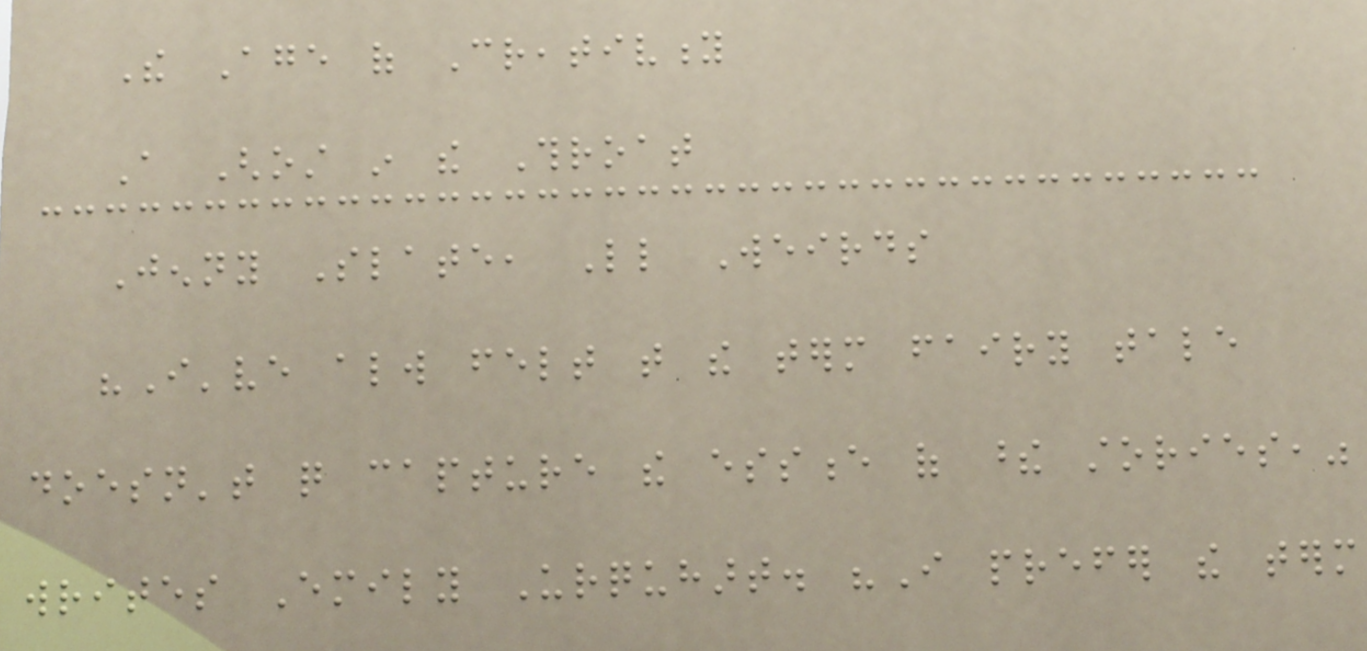The Age of Creativity
A Ghost in the Throat
Jenny Slate, Little Weirds
"I've always felt that the term fairy tale
doesn't quite capture the essence of these stories,"
writes Emily Urquhart. "I prefer the term
